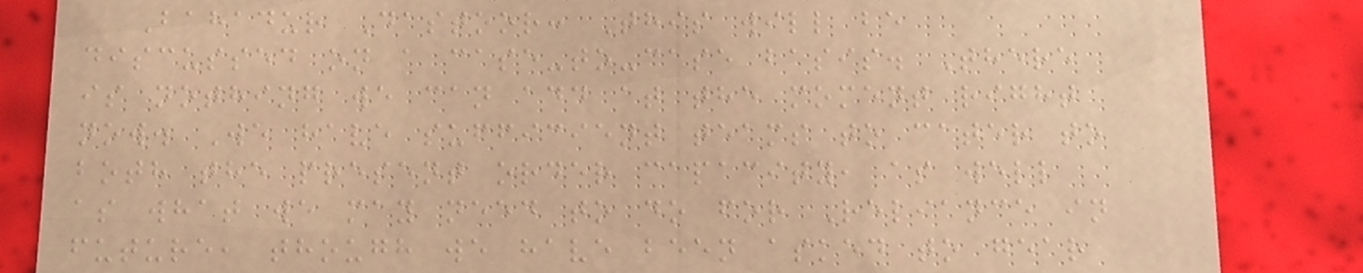Bahadur Dastoor: This will be
discussed on a case-to-case basis. There
is nothing we can add at the moment right
now. We have sufficient teams to cater to
both the present order capacity, as well
as what we may need to do for Reliance in
future, though we have been asked to gear
